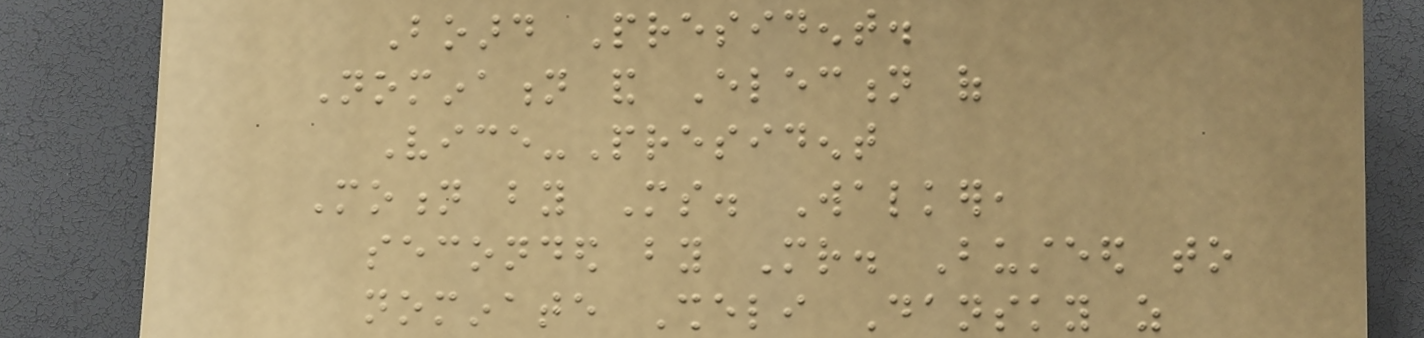Board President.
Nomination and Election of
Vice-President
Motion by Ms. Walker,
seconded by Mr. Busteed to
nominate Sheli Dansky as
